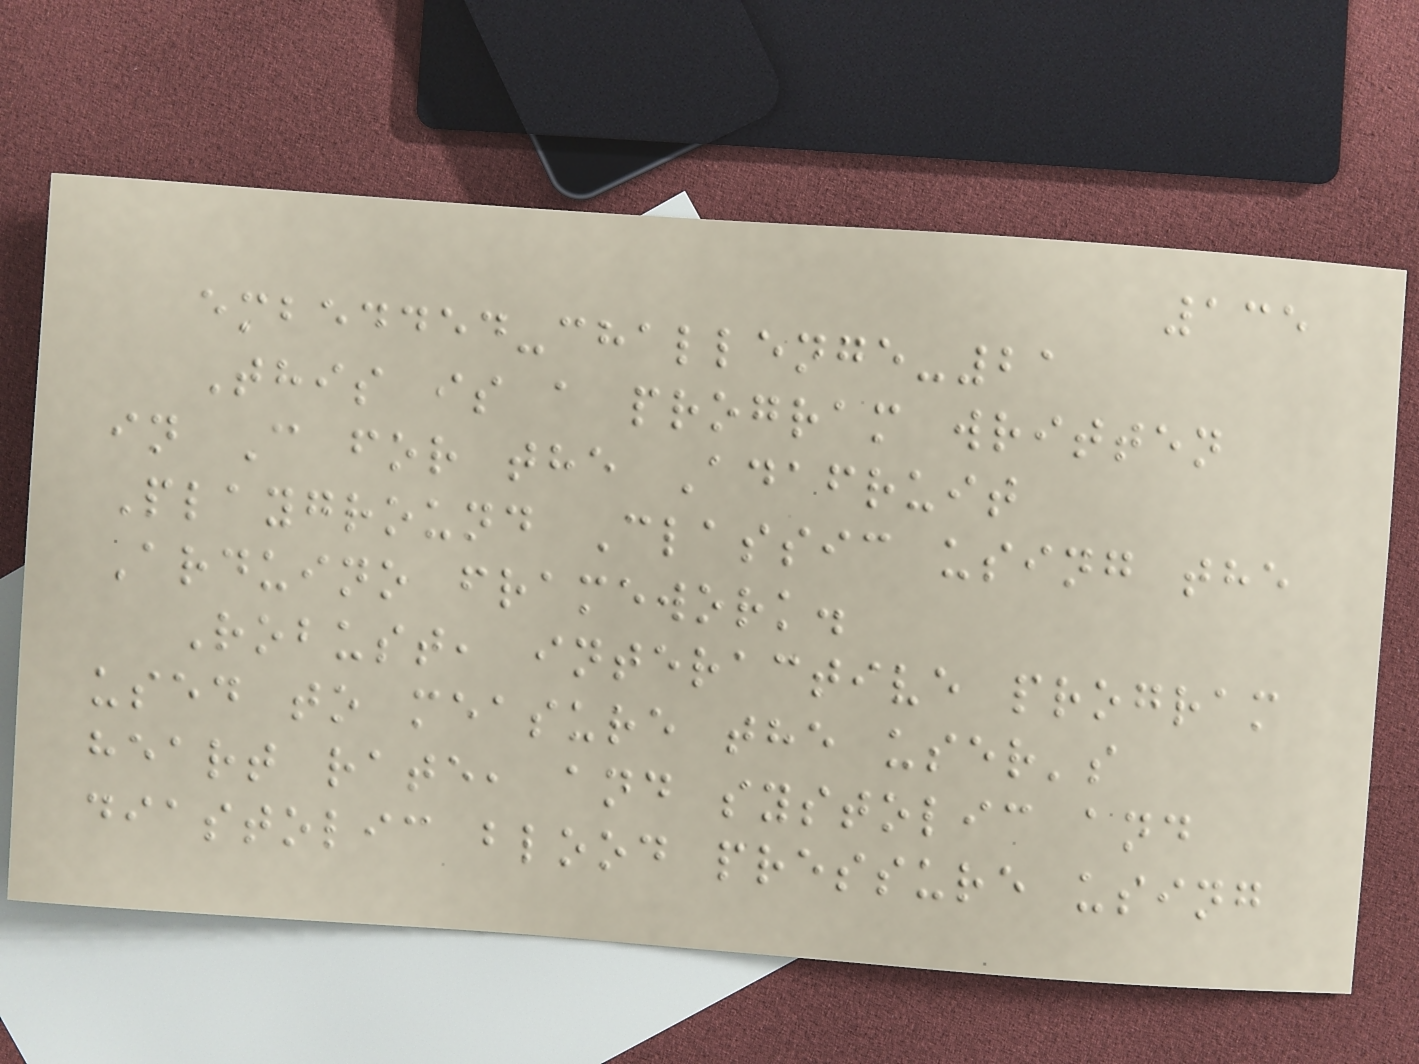135
embedded-challenge-21
This is a program written
in C for the Adafruit
Playground Classic using the
Arduino framework.
Robust, interactive program
used to measure the user's
heart rate, and systolic and
diastolic blood pressure using
